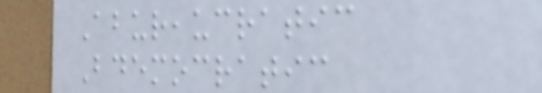Abureaucratic
Bdemocratic
